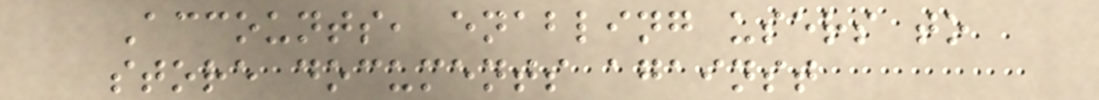Accounts, enabling users to
store documents against
